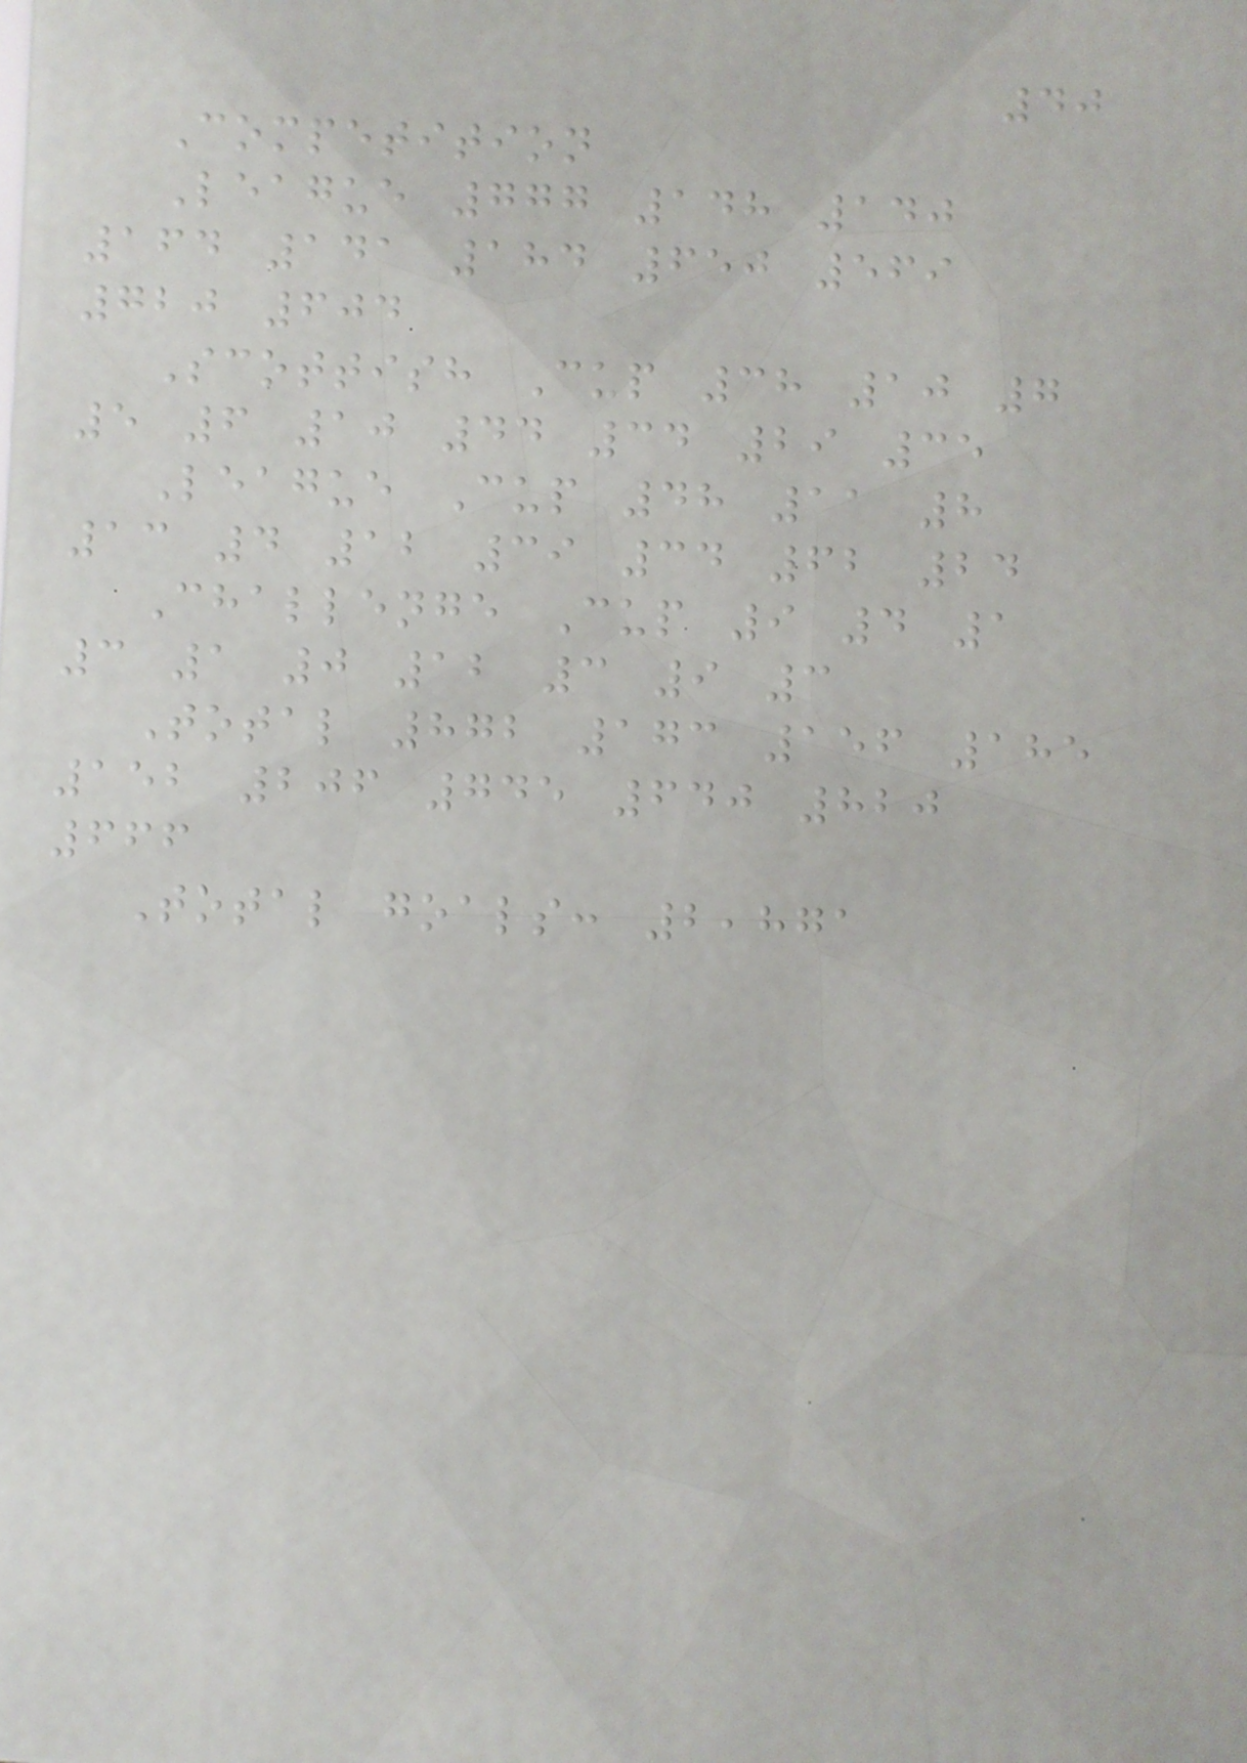40
Competition
League 777 148 140
164 141 184 650 569
720 604
Scottish Cup 38 10 7
5 6 10 44 34 29 35
League Cup 48 11 8
13 4 12 39 34 62 24
Challenge Cup 9 4 1
3 1 0 12 3 9 3
Total 872 173 156 185
152 206 745 640 820
666
Total goals: 2,871
